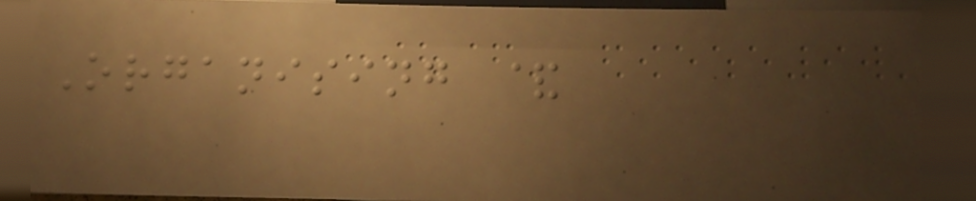Organising &
